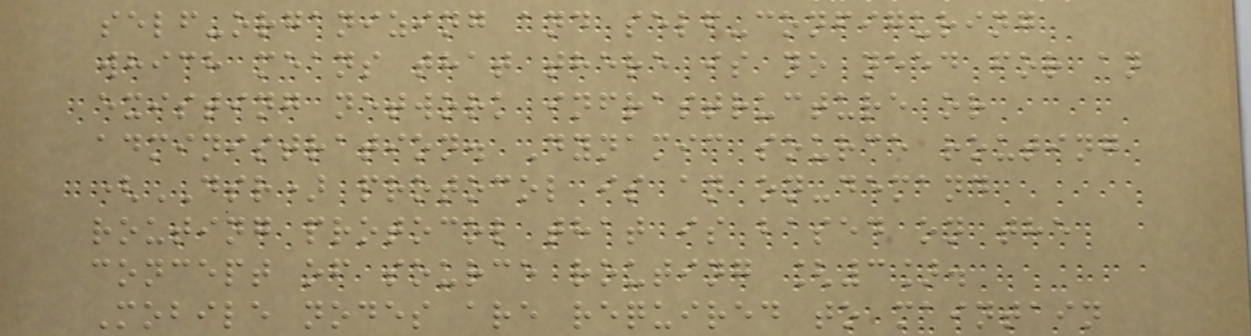self-organizing and self-configuring
which means that there is no need for an
existing network infrastructure or
administration. Dynamic source routing
(DSR) protocol is an on-demand
routing protocol that is based on the
concept of source routing [3].
Mobile nodes are required to maintain
